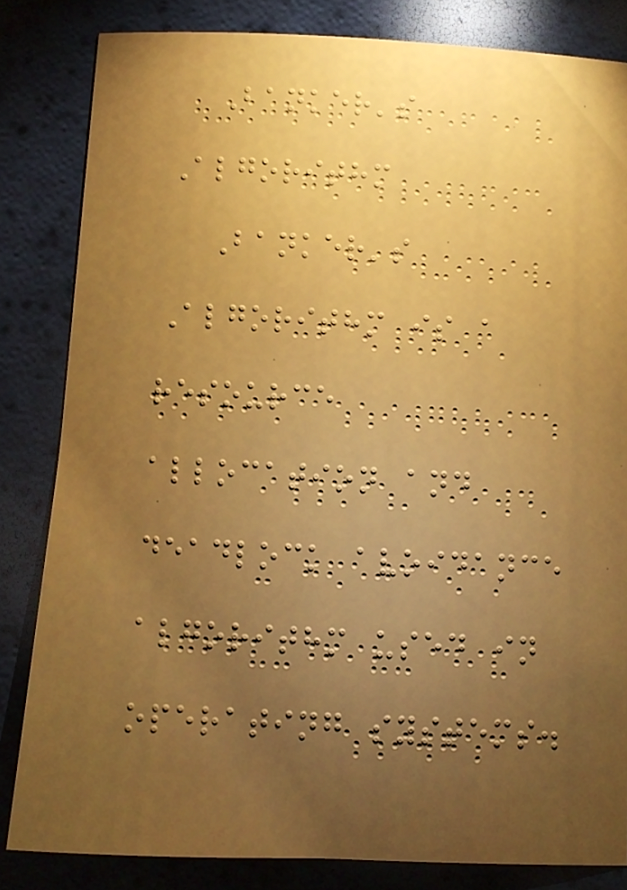Banker's
Algorithm
Banker's
Algorithm is a
resource
allocation and
deadlock avoidance
algorithm used in
operating systems.
